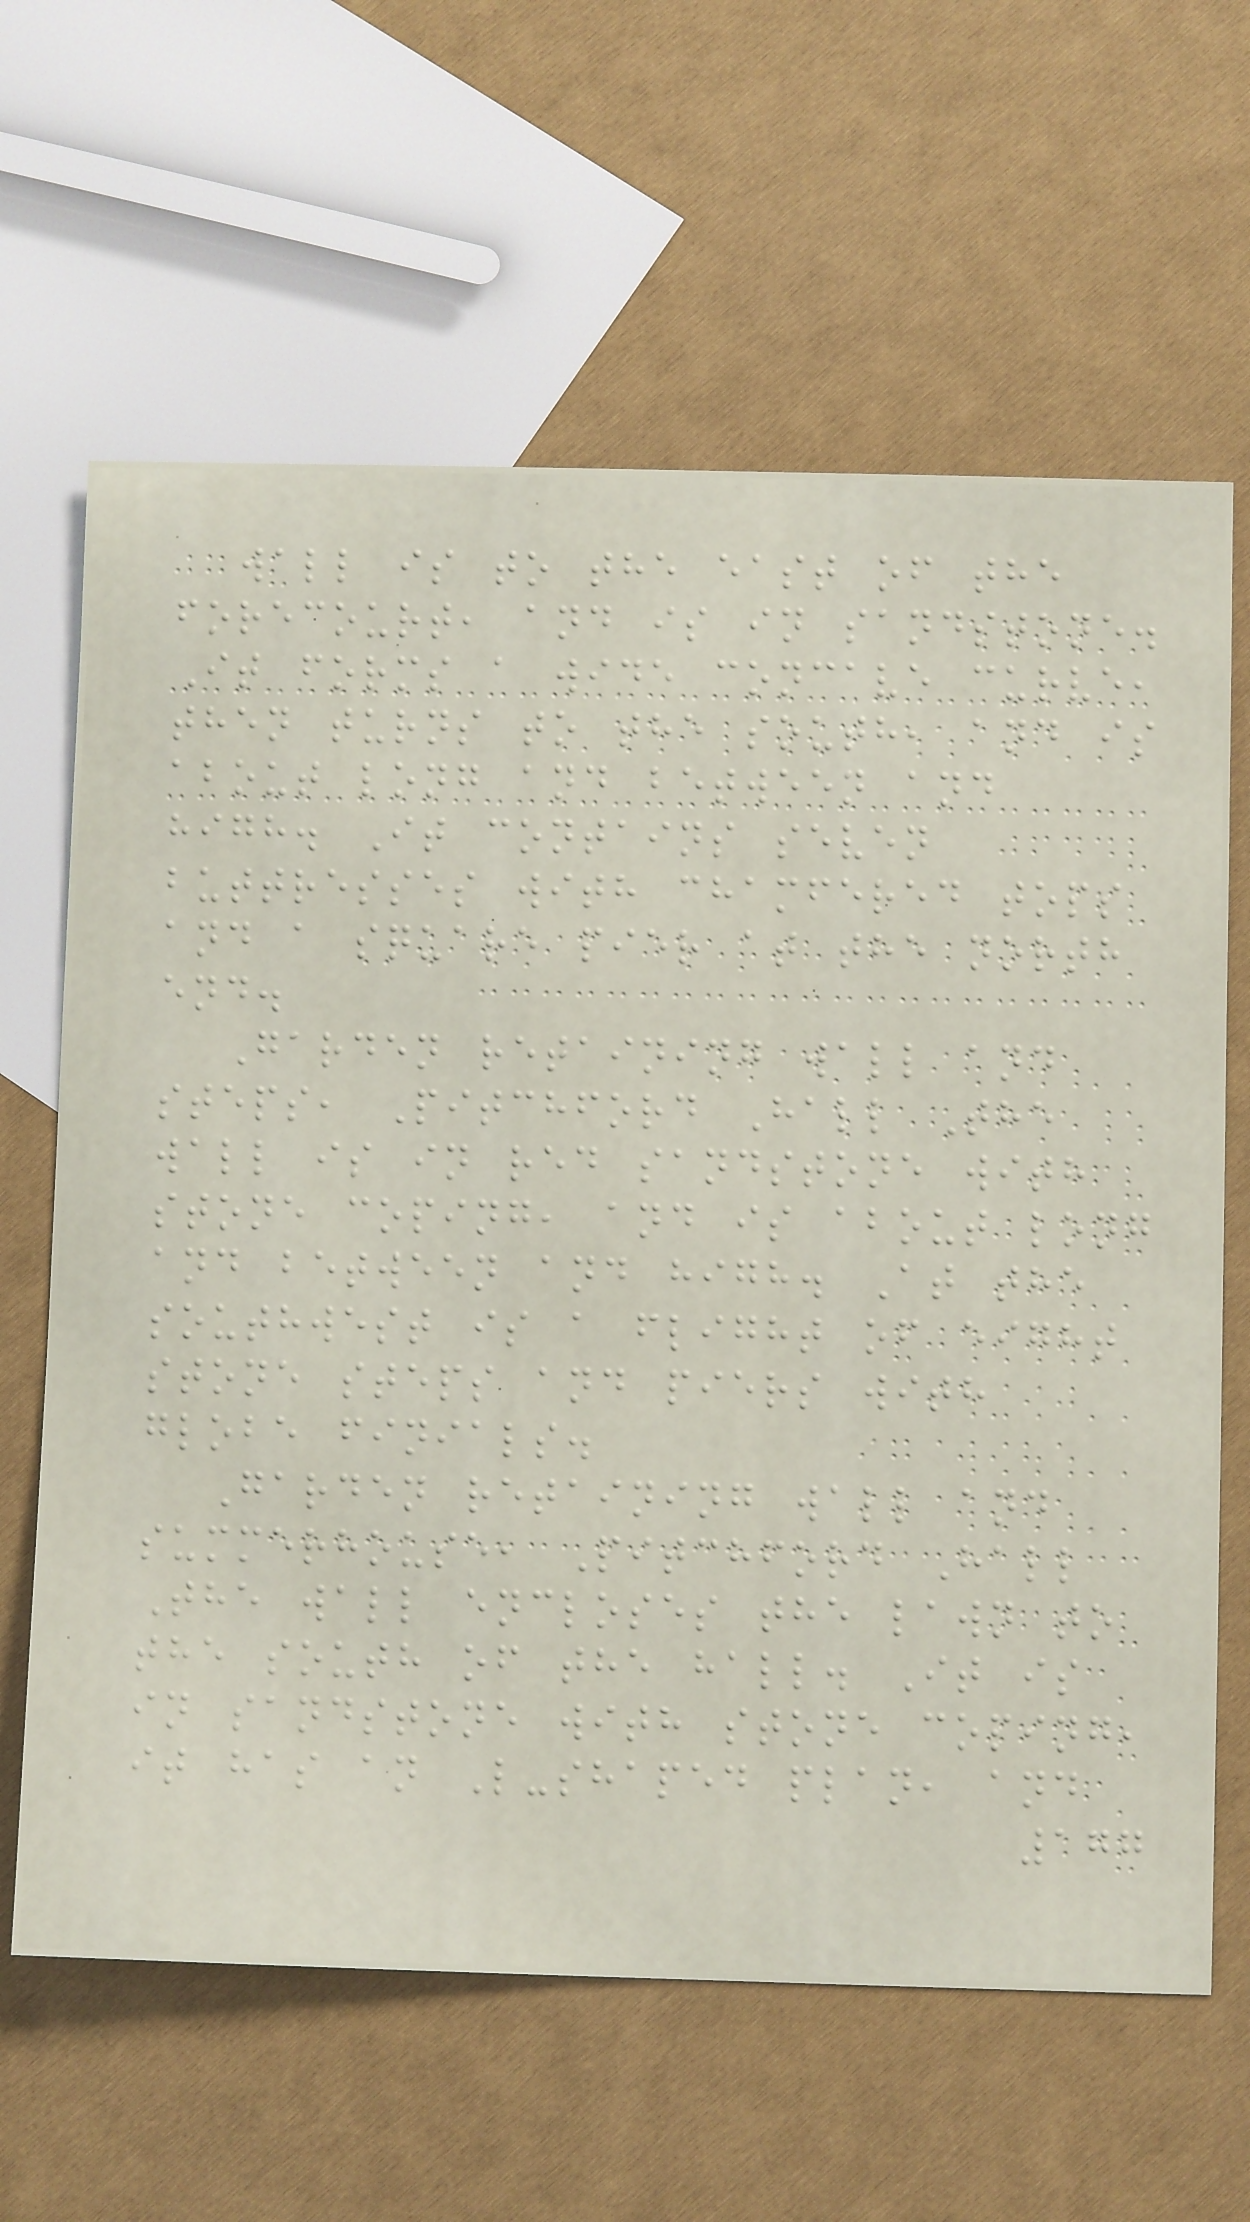wall is to the east of the
forecourt, and is in sandstone.
It forms a wide concave curve,
then turns to the south, and is
about long and between and
high. It contains seven
buttresses with chamfered tops
and a square pier at the north
end.
Garden retaining wall and
steps, Pitchford Hall The
wall is in red sandstone with
stone coping, and is about long
and between and high. At the
southwest is a flight of eight
stone steps and piers with
globe finials.
Garden retaining wall and
summerhouse, Pitchford Hall
The wall encloses the lawn to
the south of the hall. It is
in sandstone with stone coping,
it has an L-shaped plan, and
177
